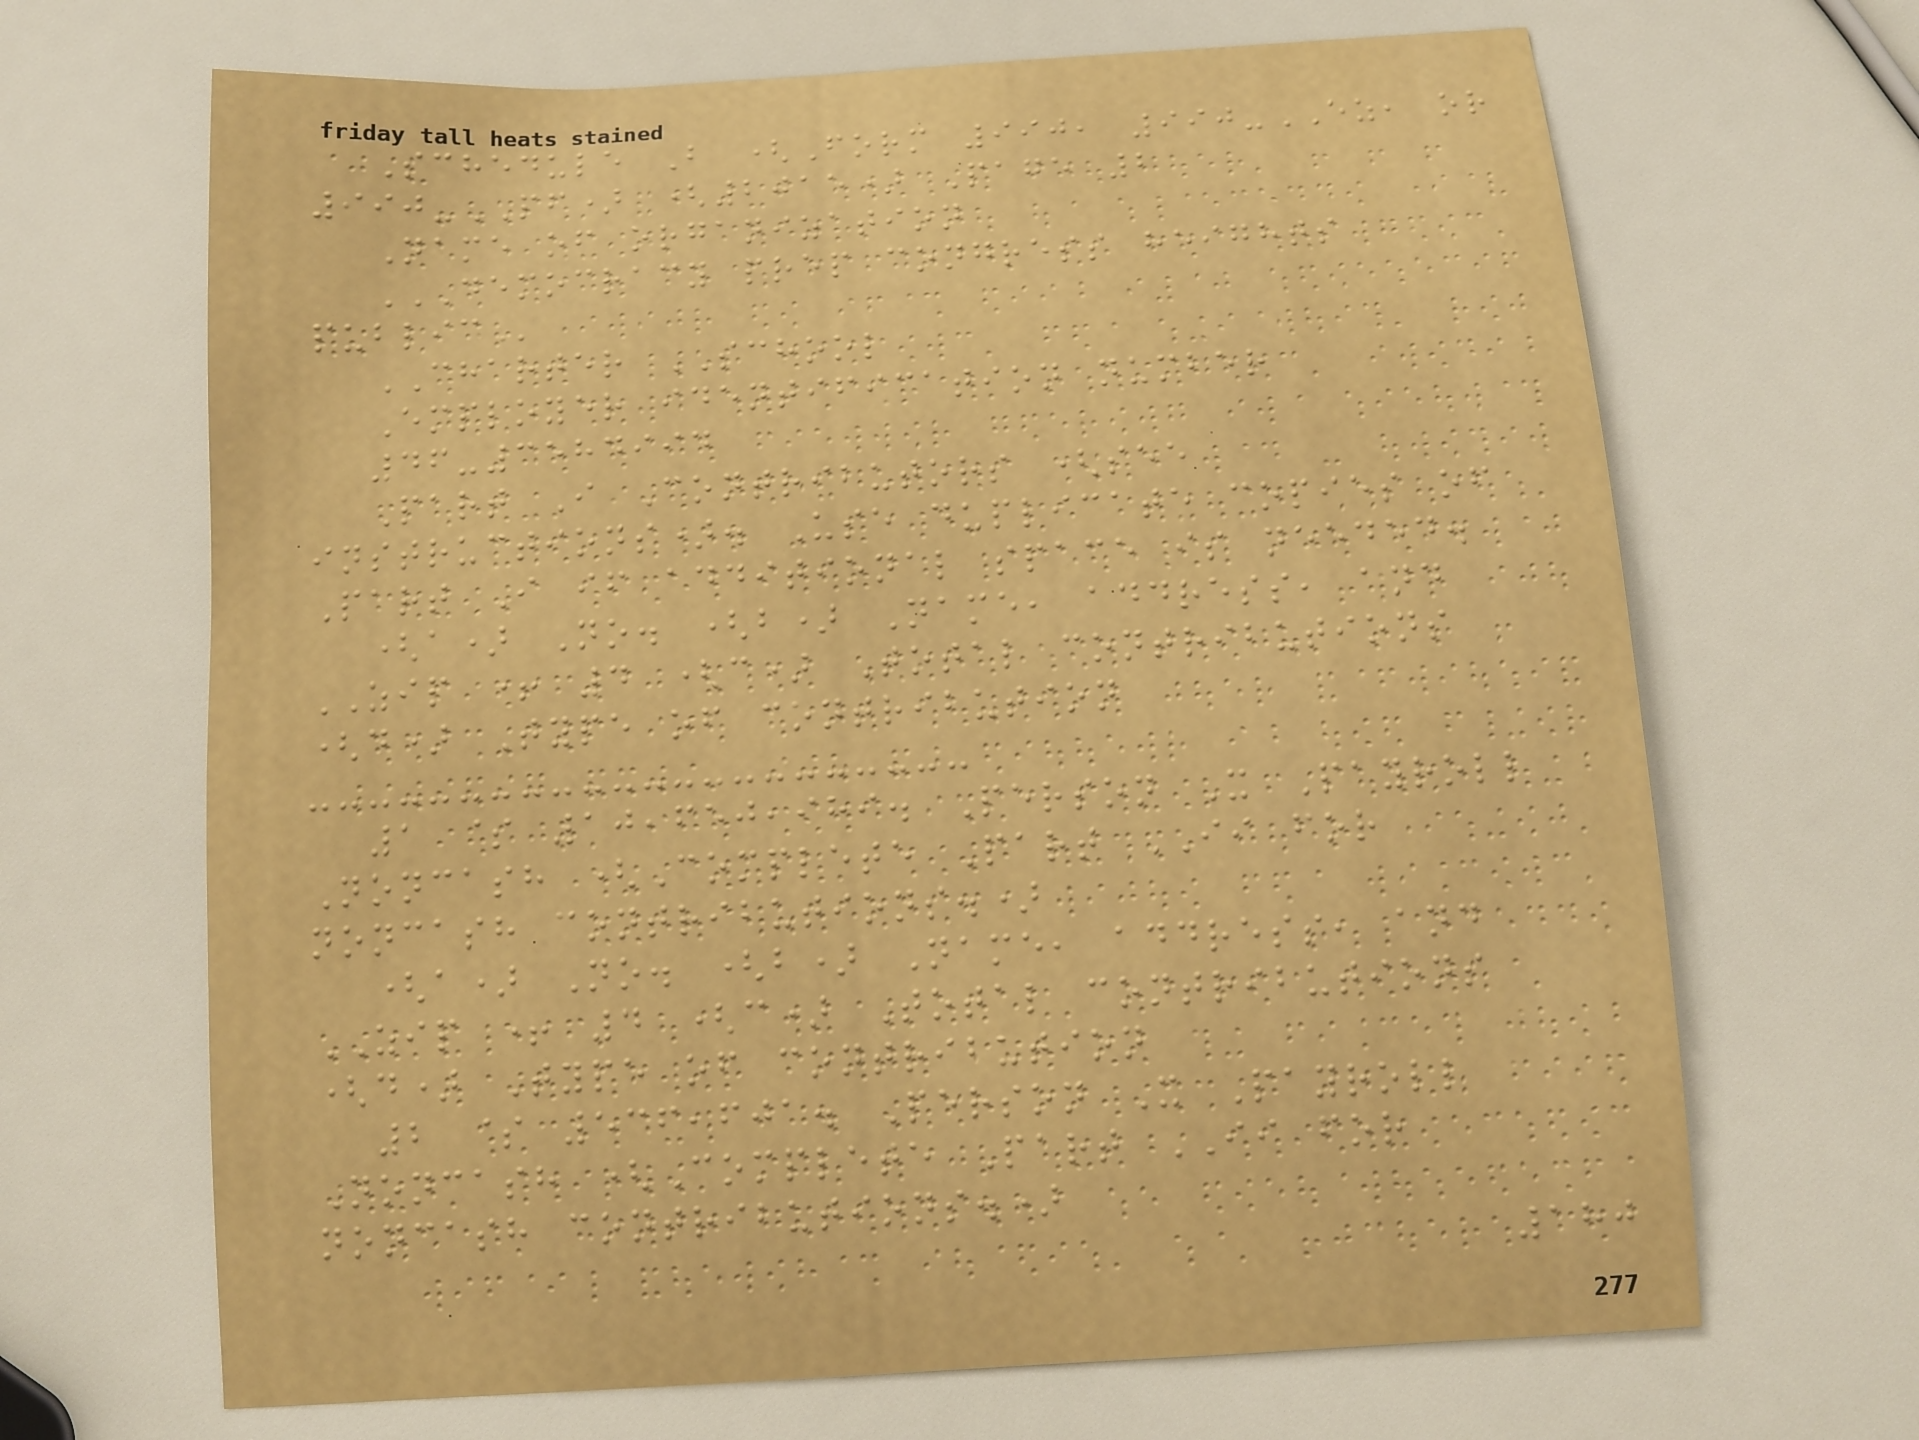Schedule B (Form 990, 990-EZ, or
990-PF) (2015) Page 2
Name of organization
DEMOCRACY PREP CONGRESS HEIGHTS
PUBLIC
CHARTER SCHOOL
Employer identification number
46-3584994
Part I Contributors (see
instructions). Use duplicate copies of
Part I if additional space is needed.
(a) No. (b) Name, address, and
ZIP + 4 (c) Total contributions
(d) Type of contribution
1 $ 10,650,989. Person X Payroll
Noncash (Complete Part II for
noncash contributions.)
(a) No. (b) Name, address, and
ZIP + 4 (c) Total contributions
(d) Type of contribution
2 $ 536,601. Person X Payroll
Noncash (Complete Part II for
noncash contributions.)
180
